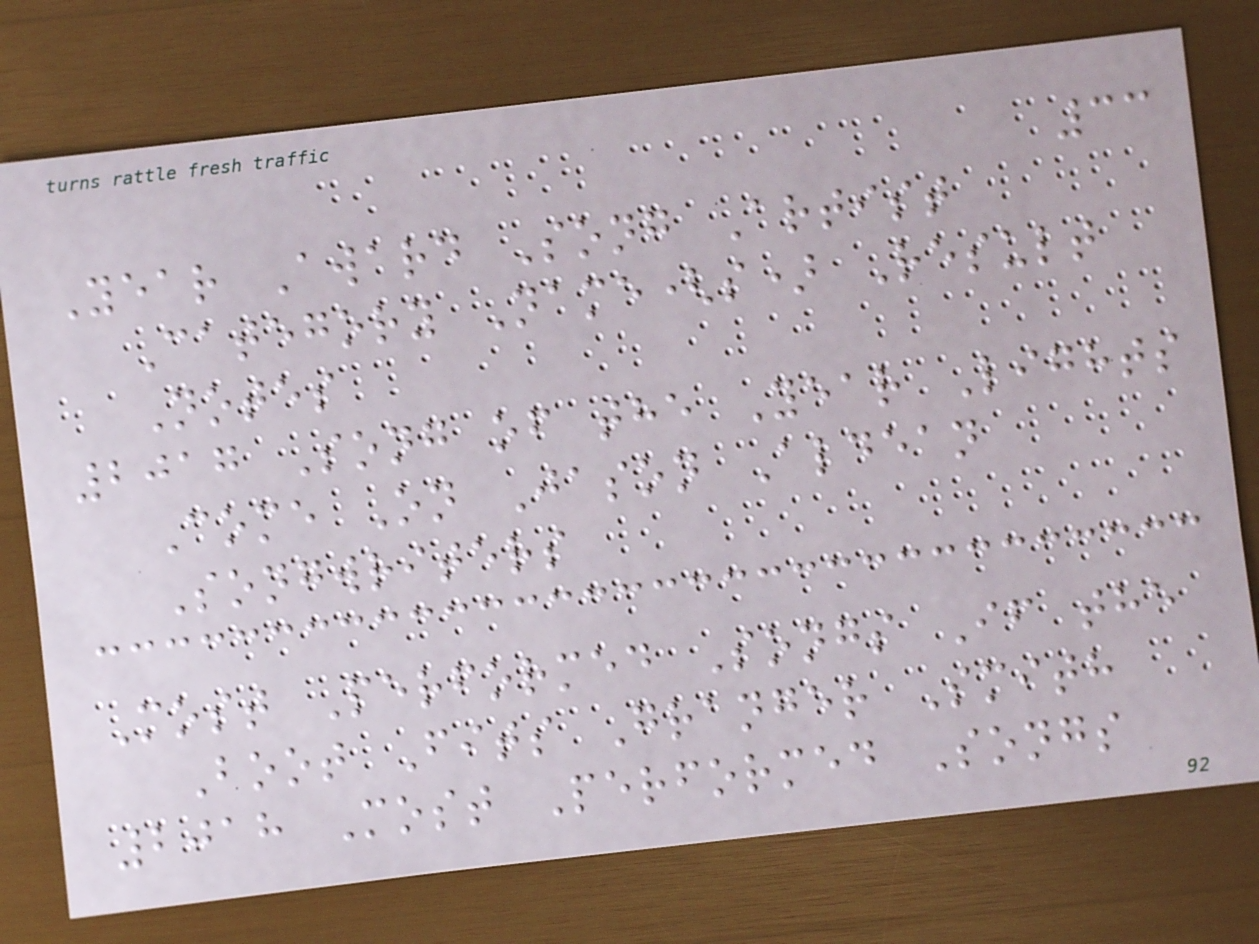33
Year Award Song Artist
Category Name(s) Result
Notes
2017 Song of the Year Lights
Come On Jason Aldean
Songwriters
Most Performed Songs If the
Boot Fits Granger Smith
2018 Most Performed Songs
